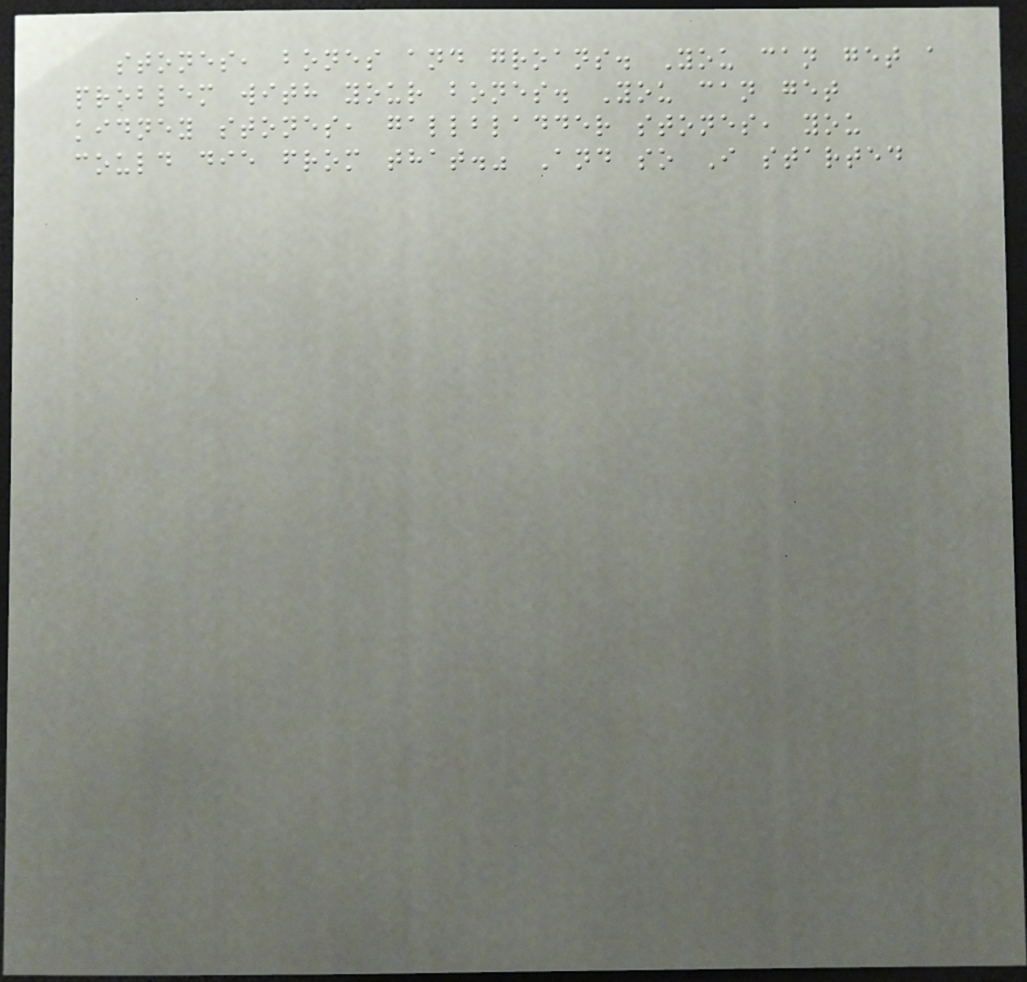stones, bones and groans. You can get a
problem with your bones. You can get
kidney stones, gallbladder stones, you
could die from that." And so I started
